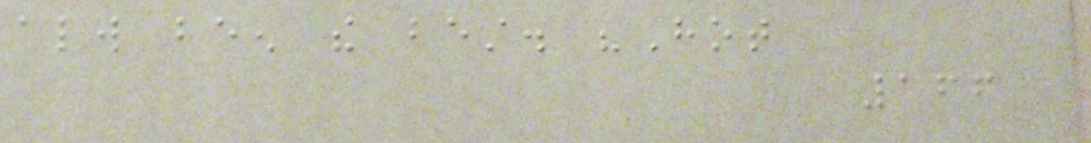always been the best. "Hot
166
